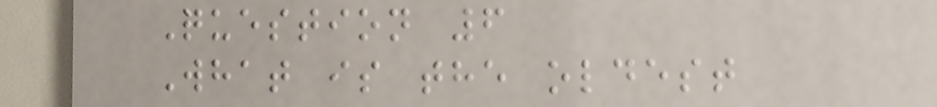Question 6
What is the oldest
